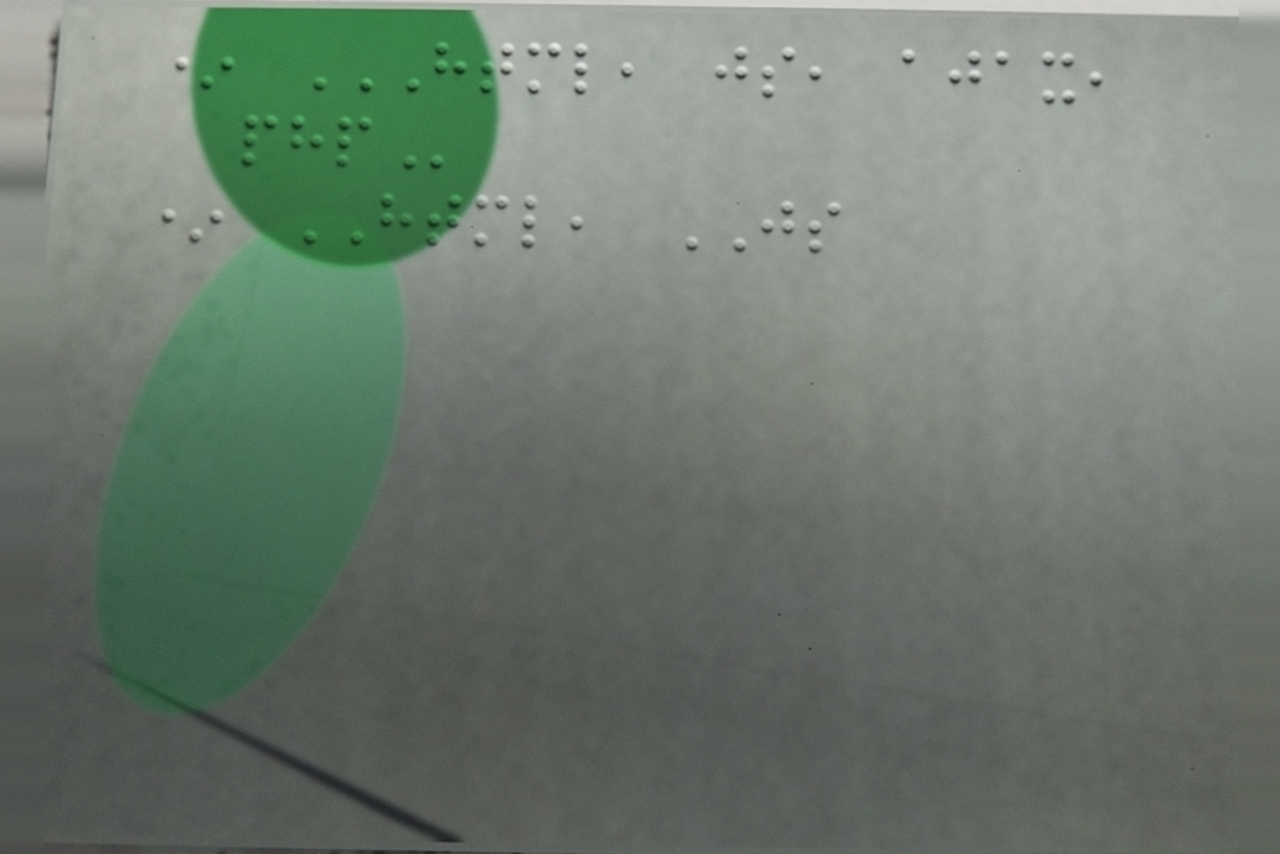* HTML, JS, AJAX,
PHP
* HTML, JS
